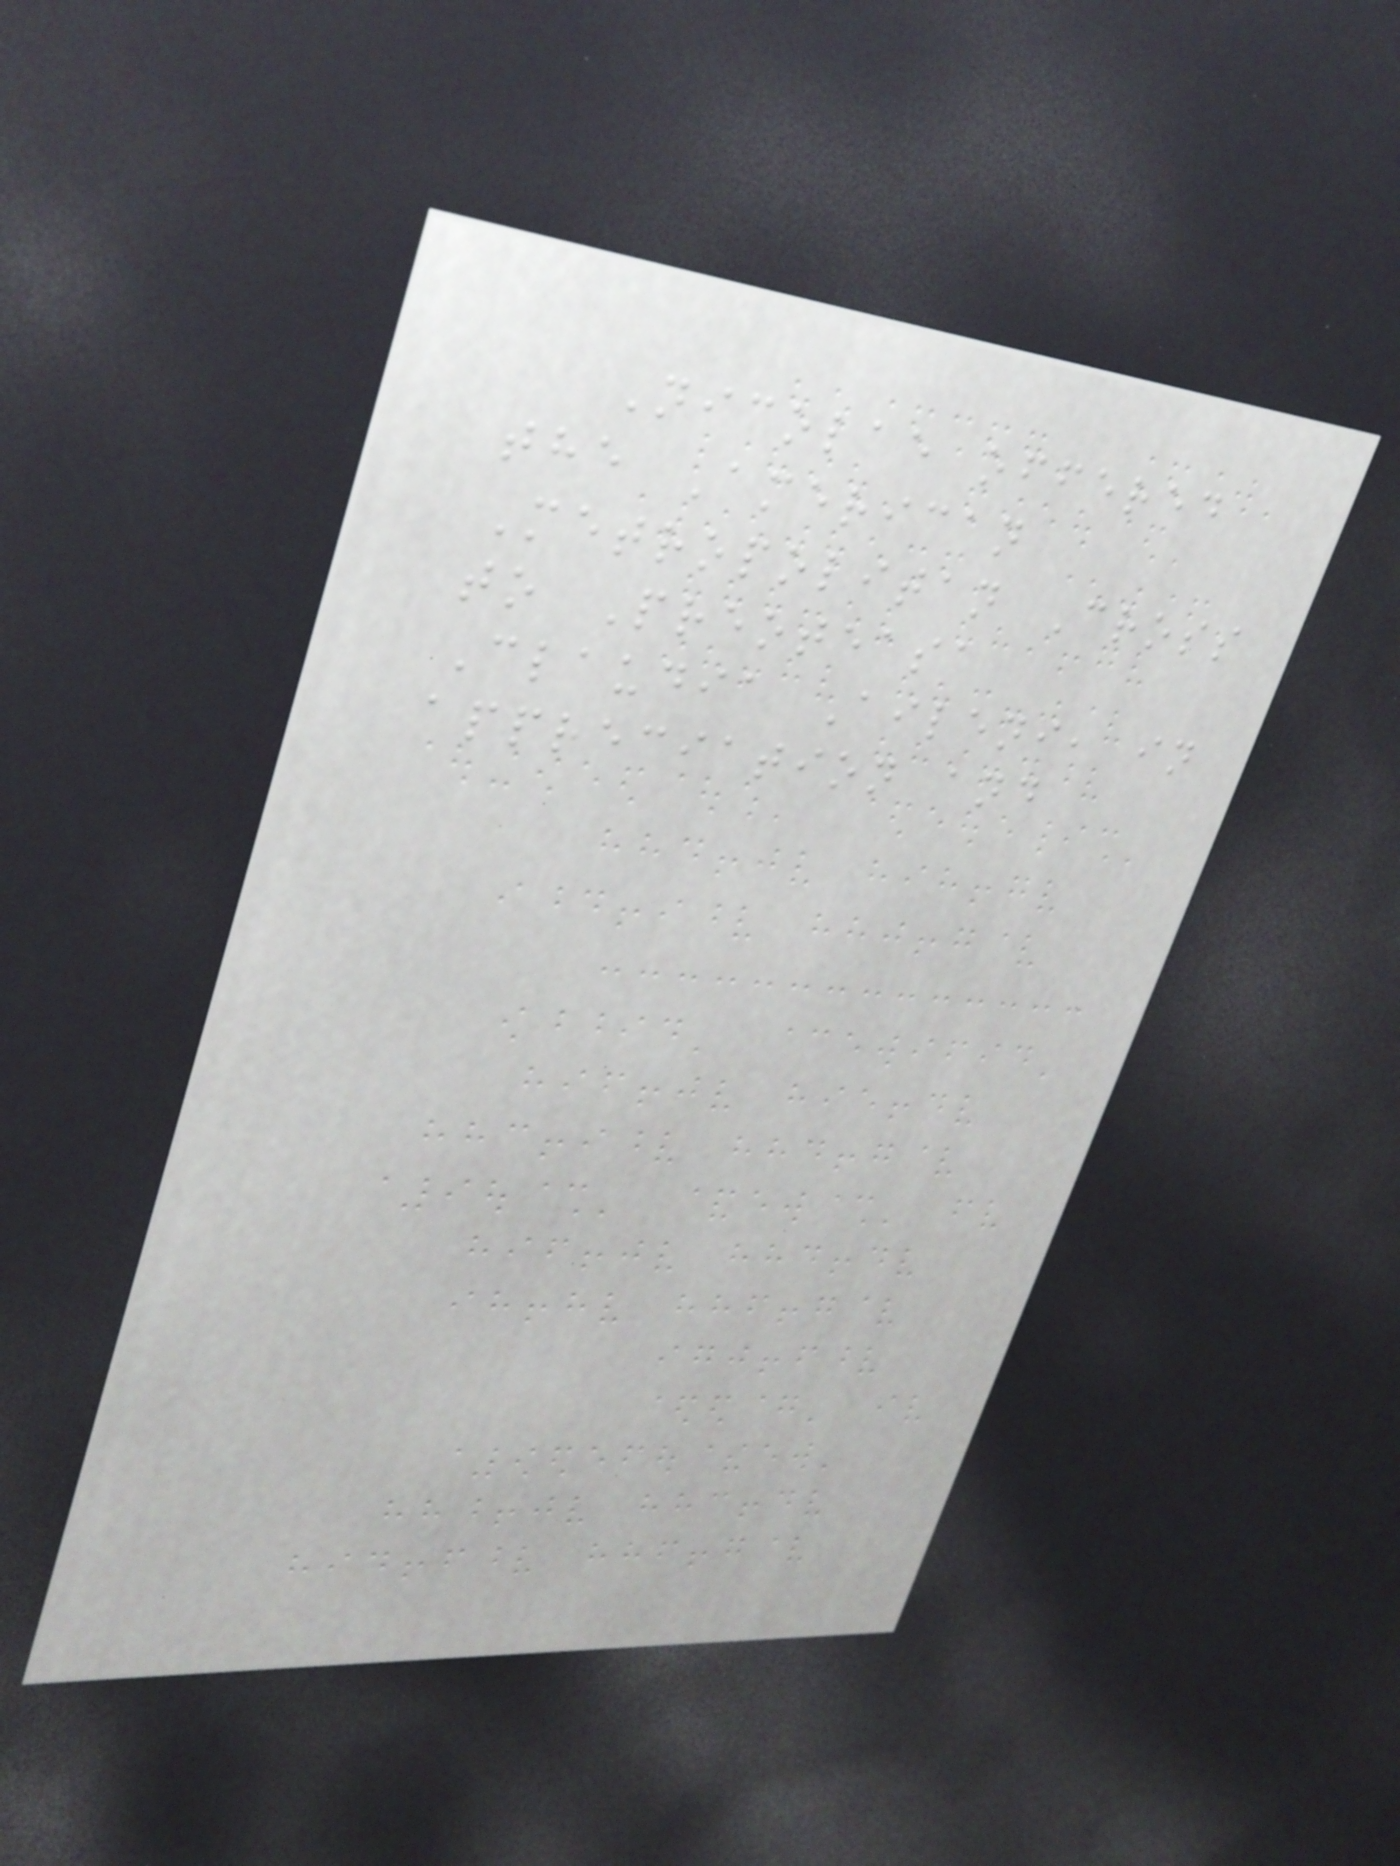Nicolae offered
the American
Metropolitan Cross
to Preoteasa
Claudia Aileni, in
appreciation and
